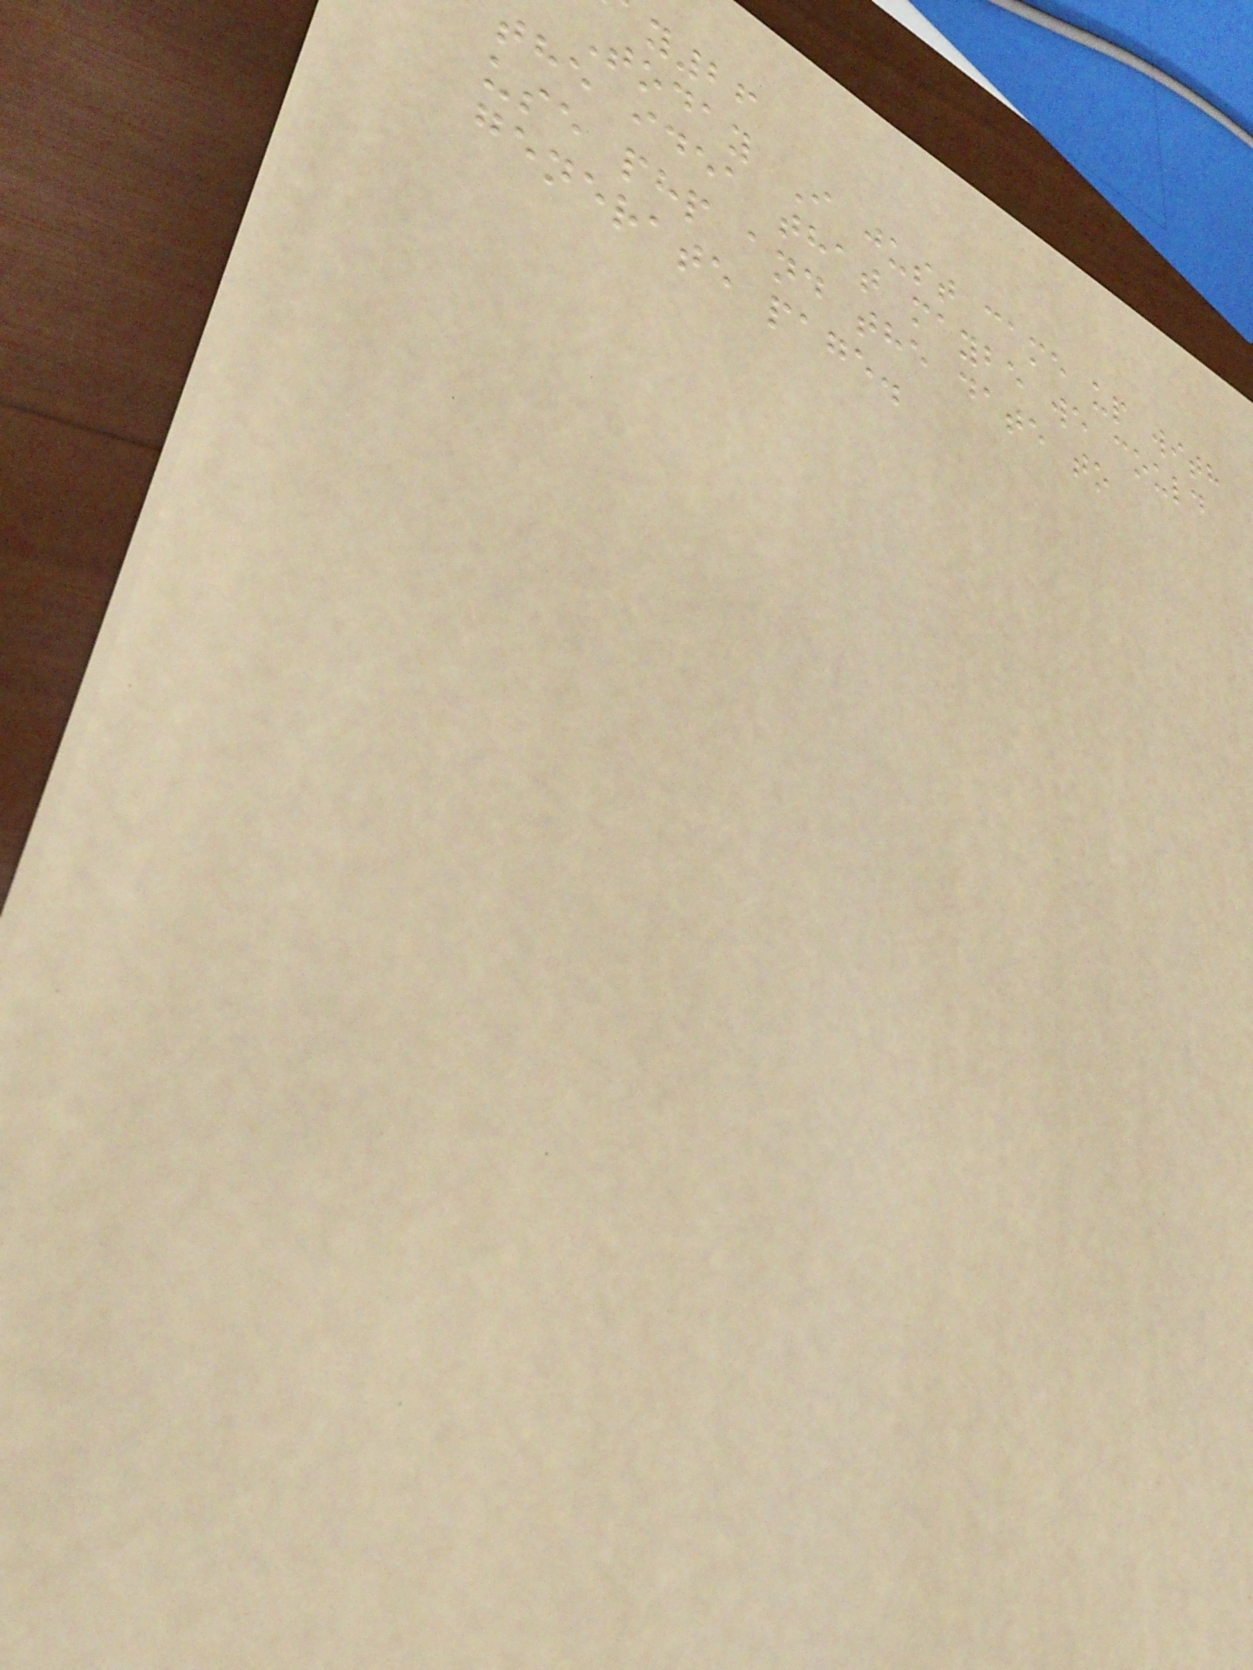y26
Today I just came up with
the idea that maybe we could
use php and the date to
generate page.
